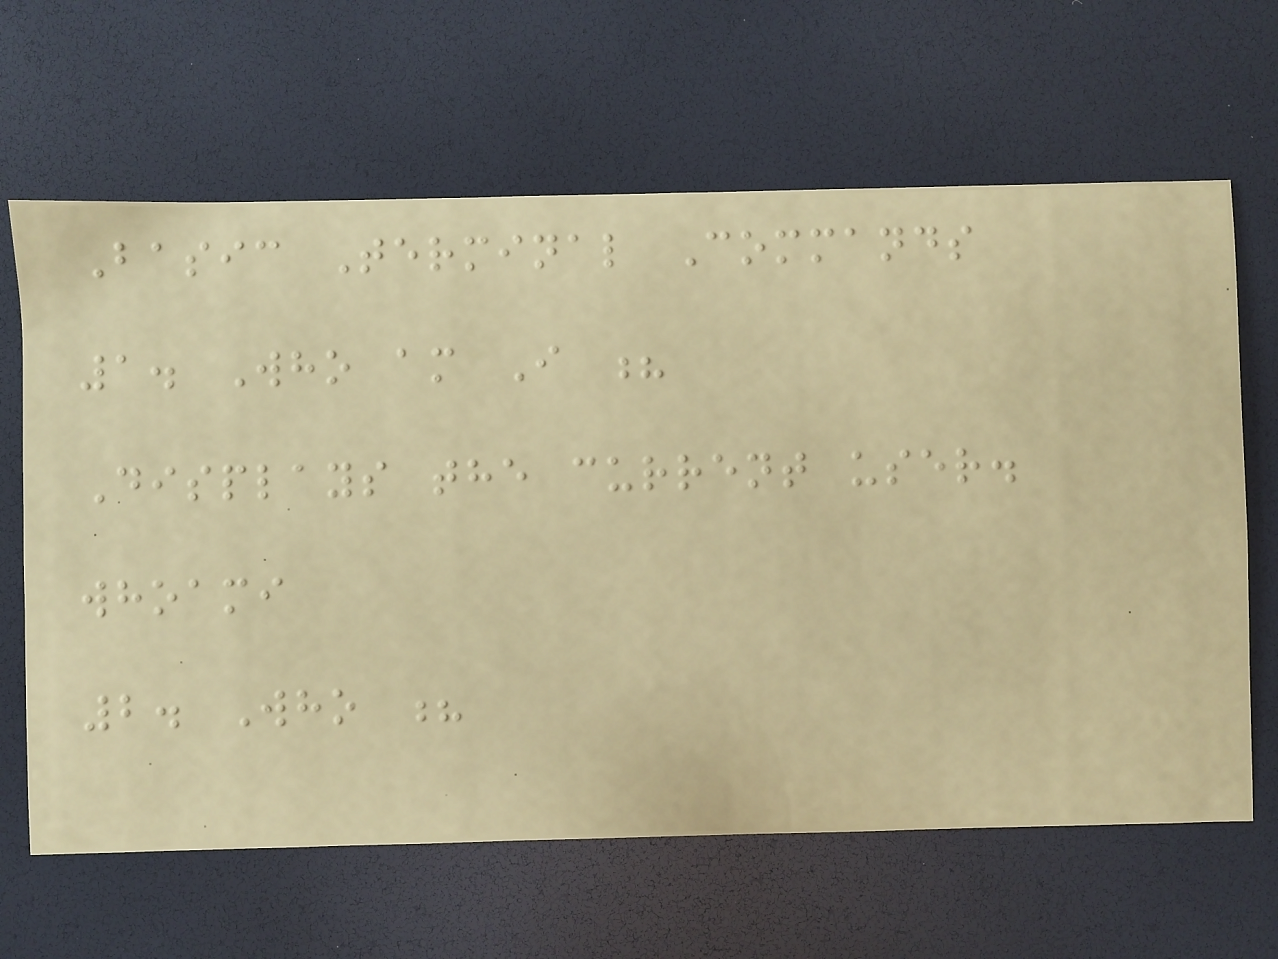Basic Terminal Commands
1. Who am I ?
Displays the current user.
whoami
2. Who ?
